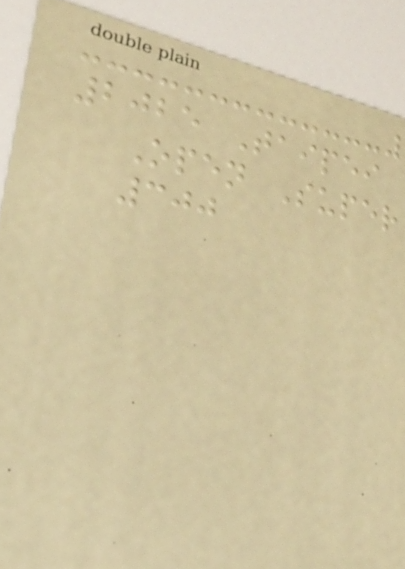2025 Taipei
Open Super
300
